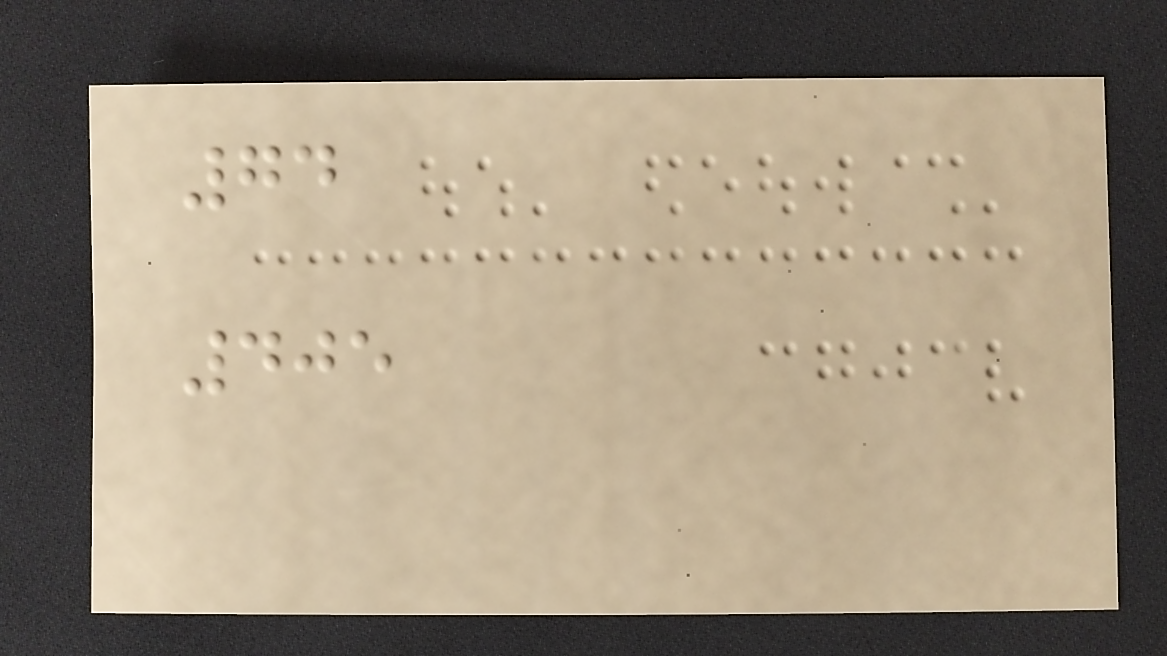74
405
